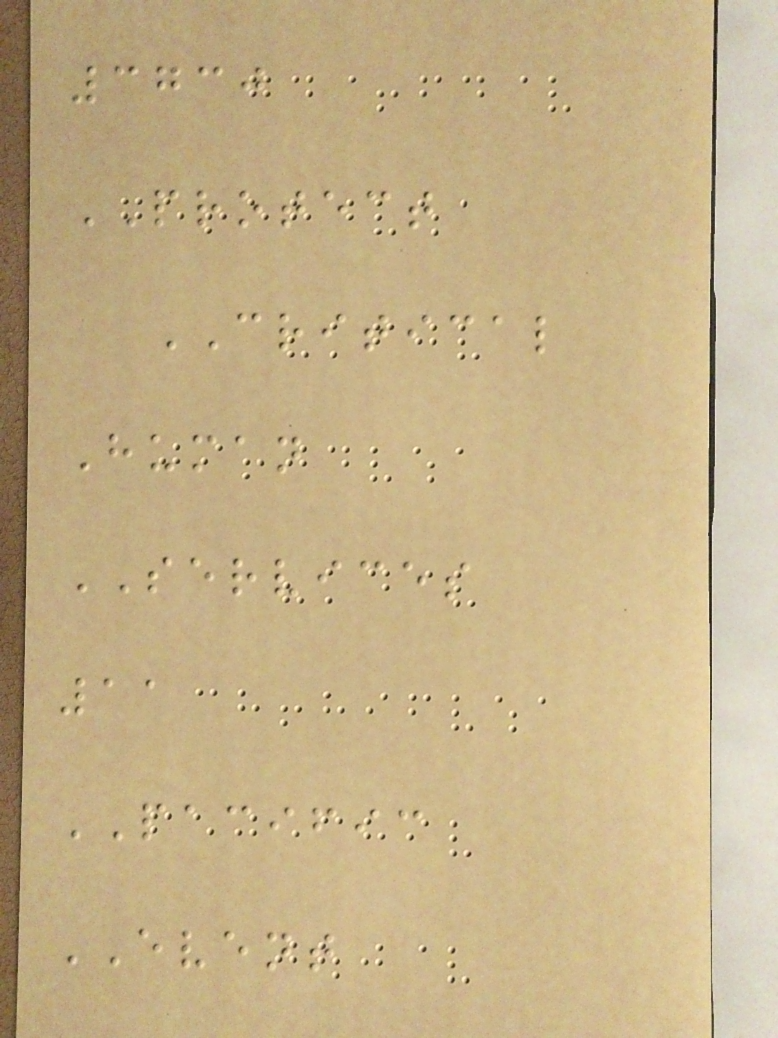3730
PROTECT
CRITICAL
Human
SERVICES
11
PACIFIC
EVENT
